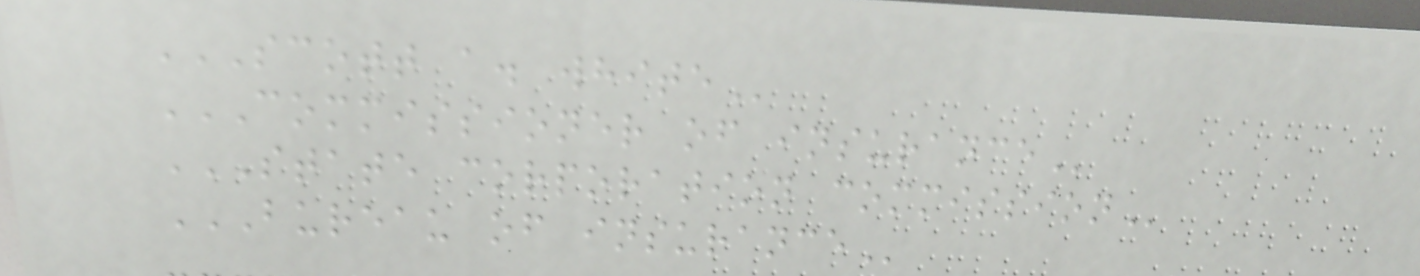SCOTT A. WHITE
COMMISSIONER OF INSURANCE
STATE CORPORATION COMMISSION
BUREAU OF INSURANCE
